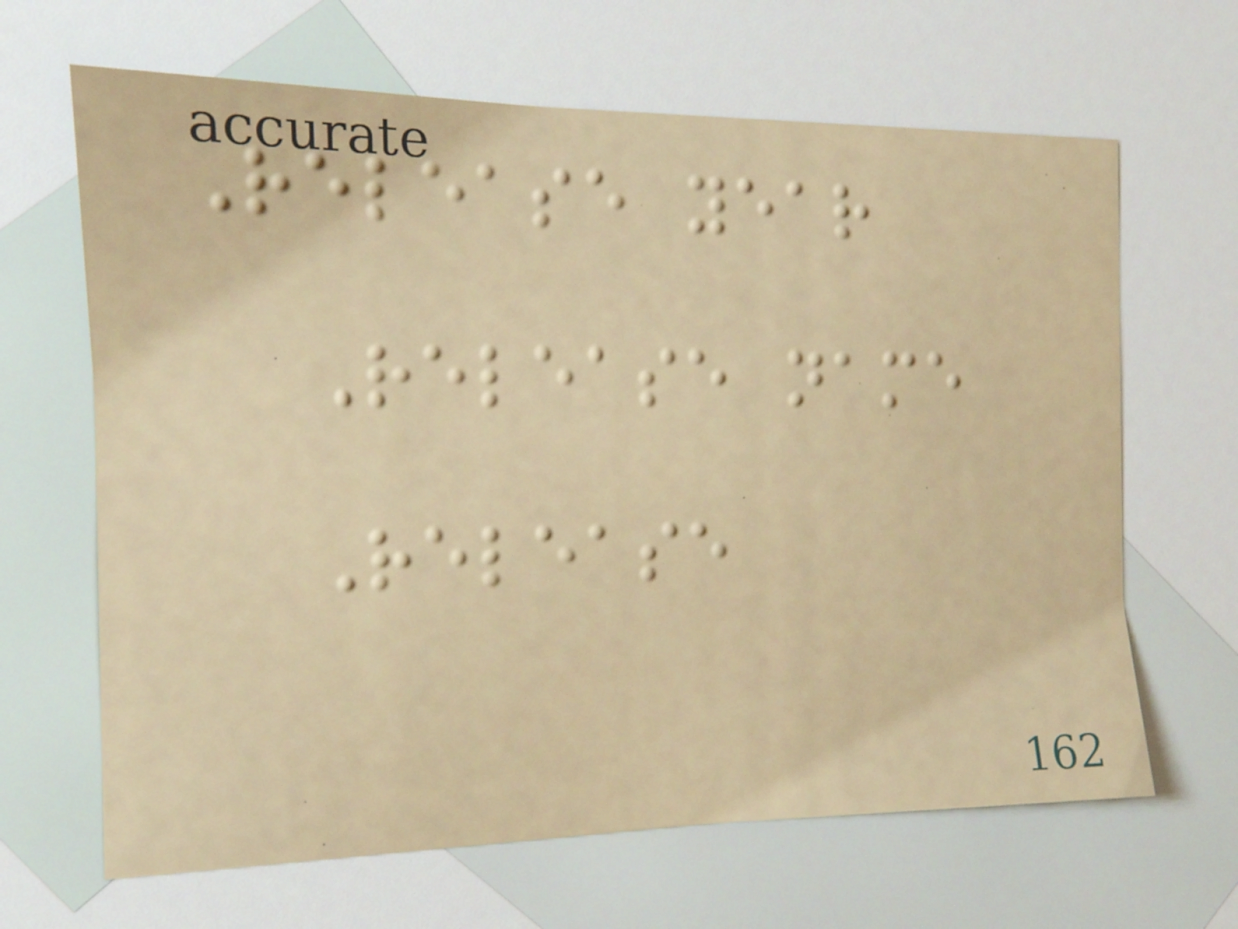Release year
Release name
Release
